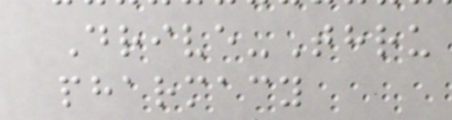Drive-Thru
pharmacy
